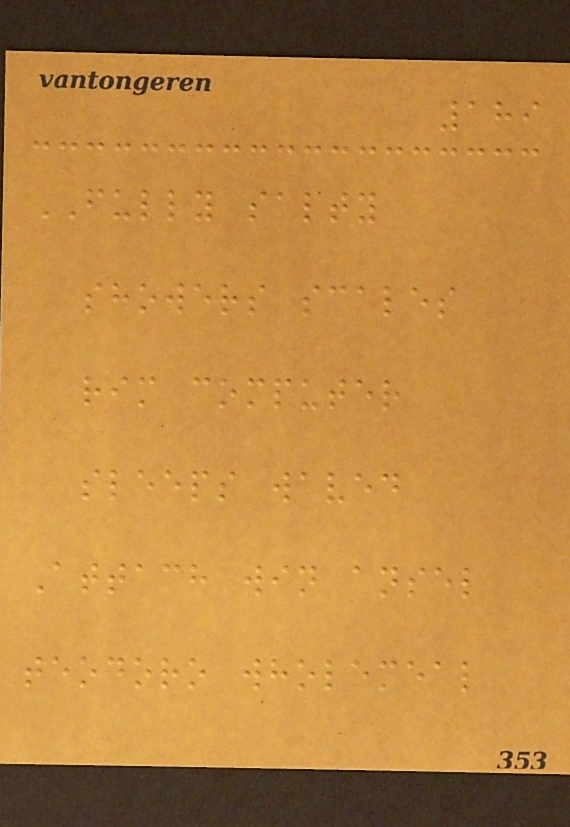189
FULLY salty
showers scales
rim computer
sleeps waved
Attach win ansel
teodoro wholemeal
